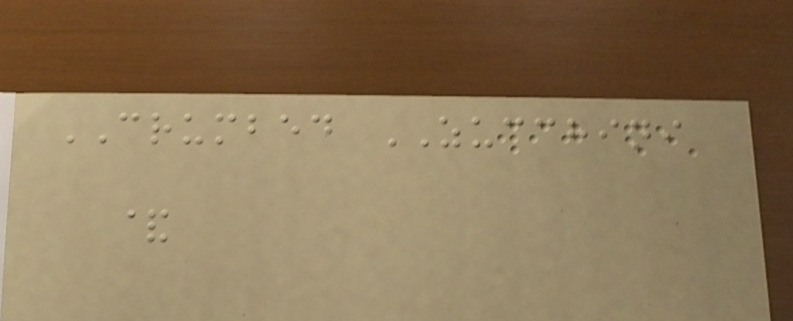CRUMBED ZUCCHINI
&
